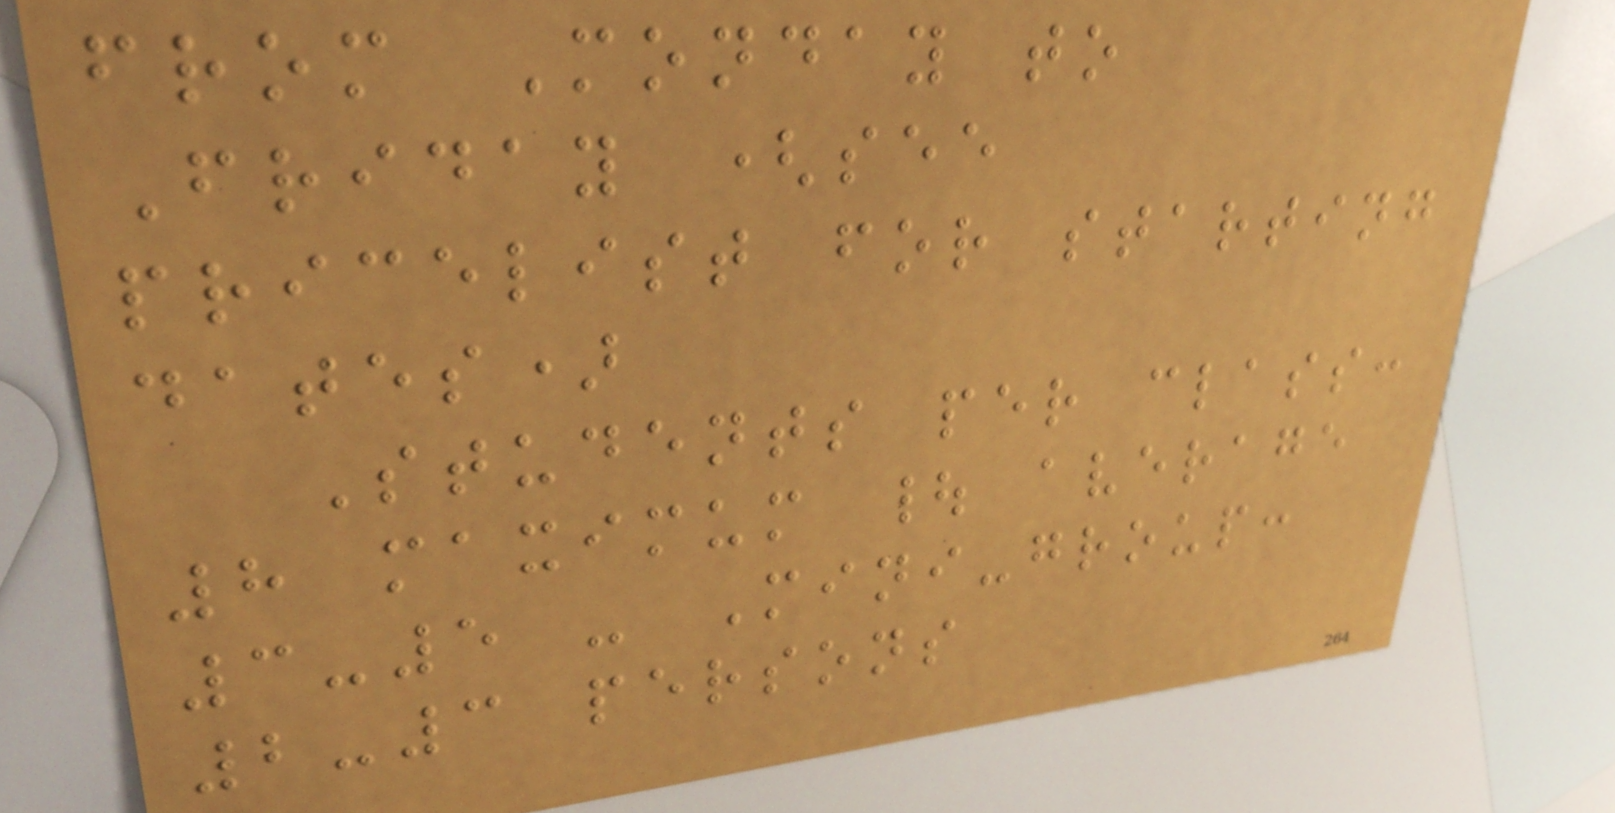from Monday to
Friday (see
pricelist for starting
dates)
Students per class:
8 maximum | average
3-5 - Mini-group:
2-3 persons
